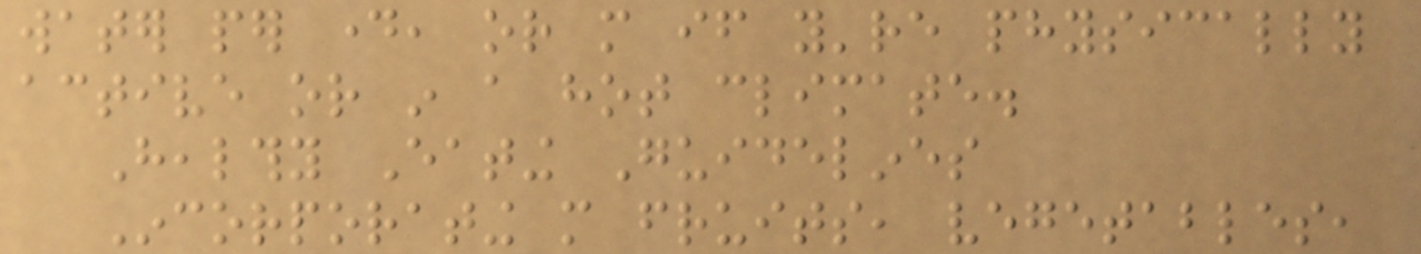water per day, or more if you're physically
active or in a hot climate.
Healthy Eating Guidelines
Incorporating more fruits, vegetables,
